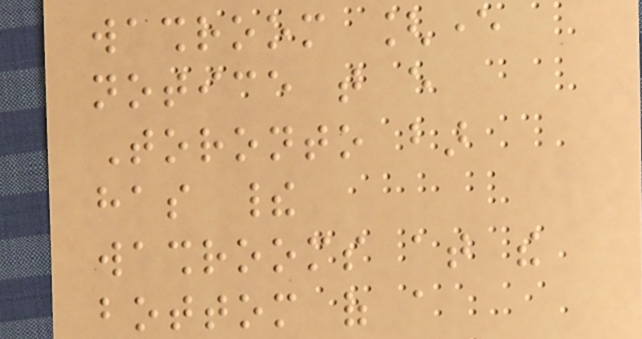washroom [ever
notice that every
Toronto bar
has their
washrooms at the
bottom of a
